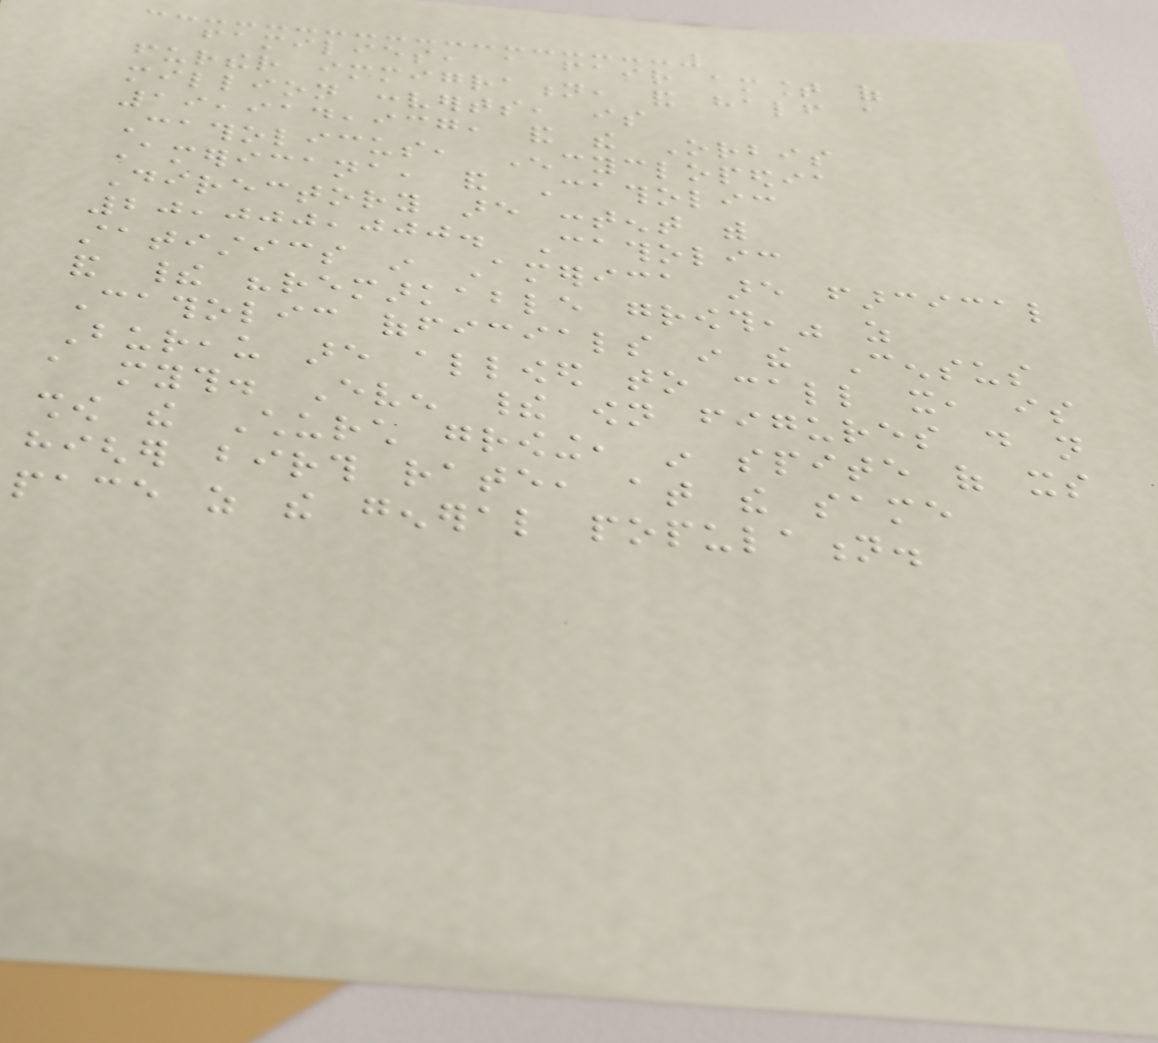families, a fair amount of
further immigration, and half a
million converts, is
19,914,937, and the Orbis
Catholicus, Encyclopedia
Americana, and Catholic
Directory are content with
20,000,000. Catholic
statistics in America are farcical
and their "remarkable growth," as
Catholic officials in the Census
Bureau are allowed to call it, is
a myth. Even their own figures do not
show the Church growing, in spite of its
higher birth rate, at the same
pace as the general population.
